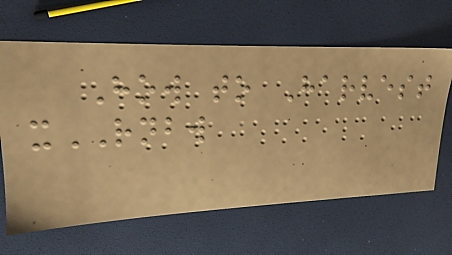How to Harvest
xRNBW
